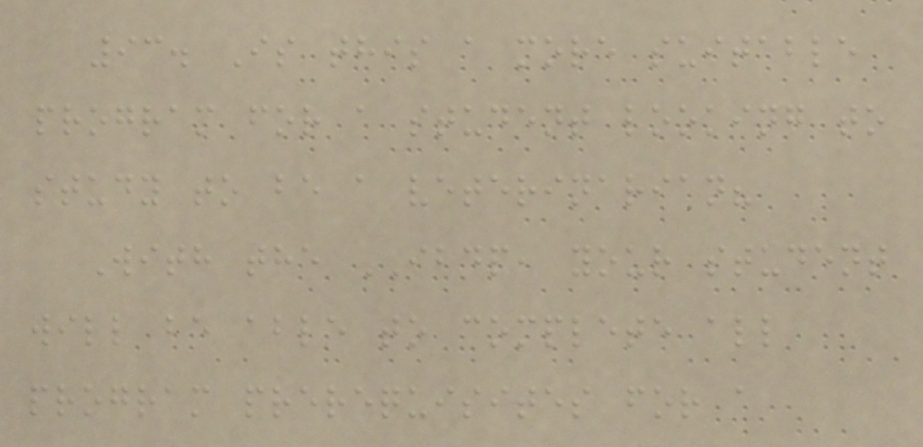93. Is this a more suitable
program for a student looking to
study to be a veterinarian?
With the IBDP, your student
will be able to complete all
program prerequisites for a
